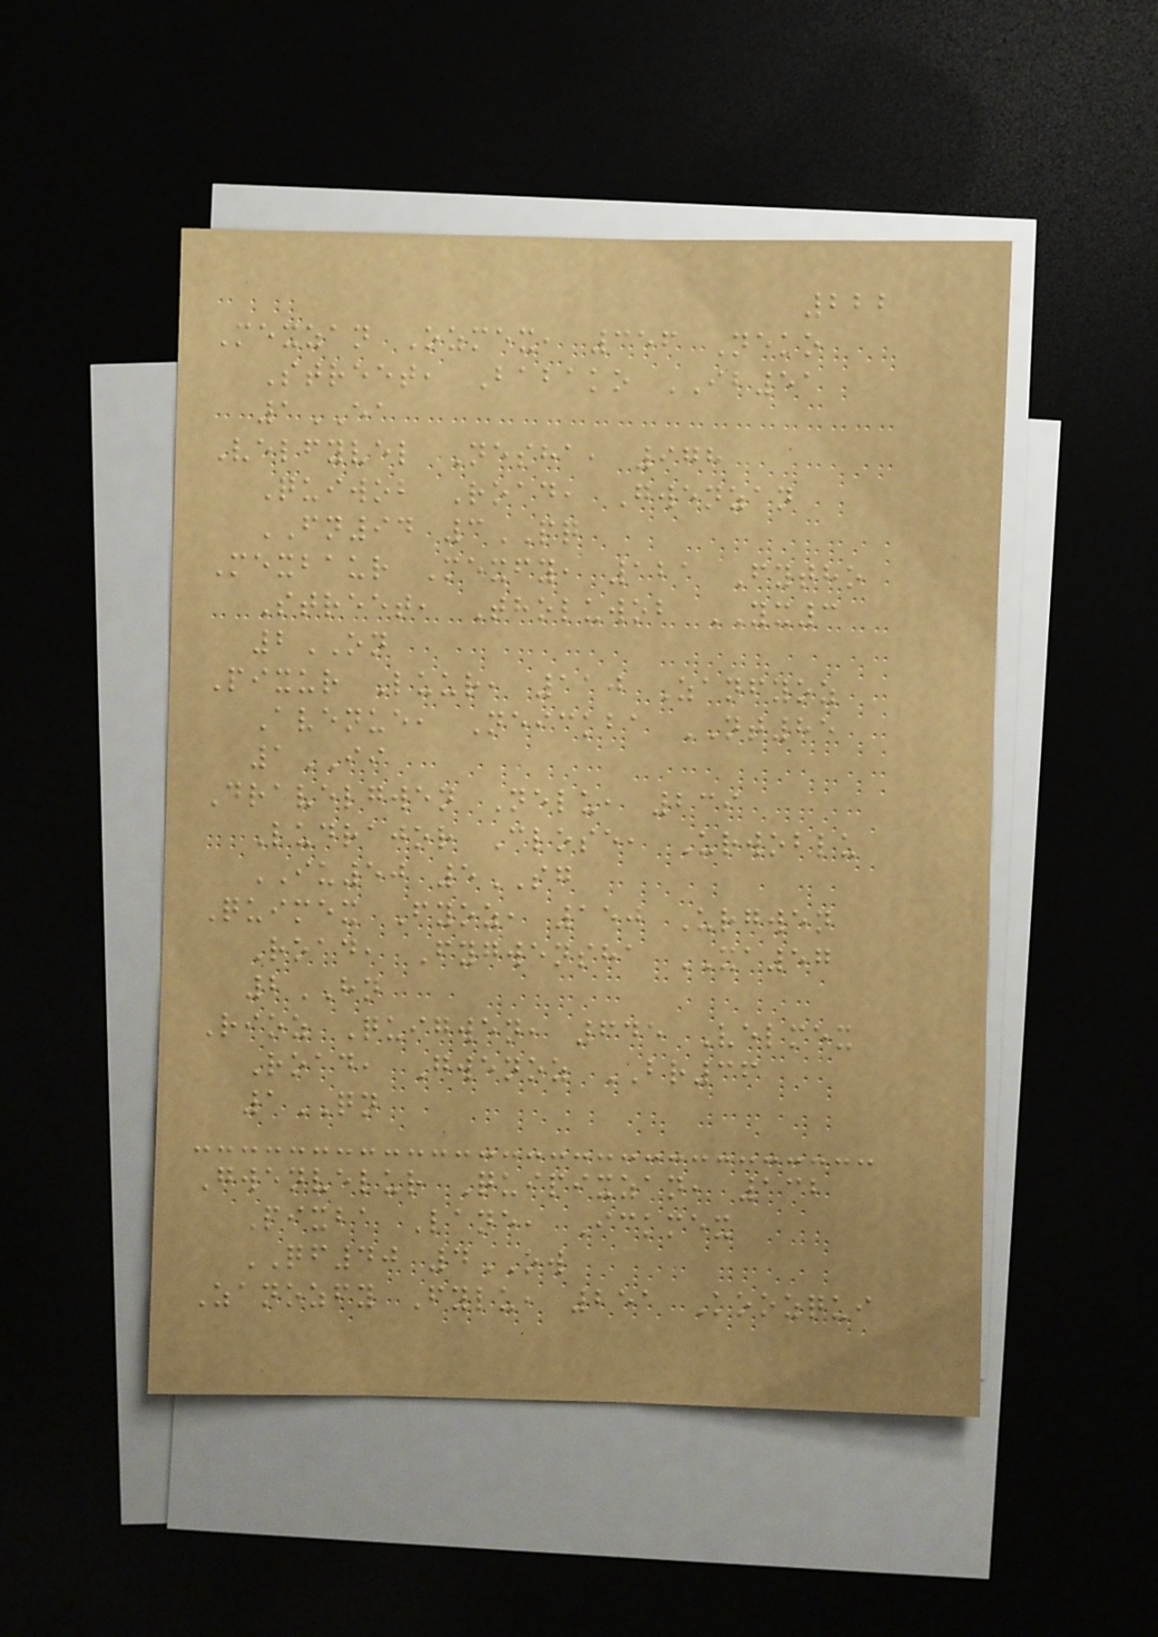222
Mexzan Ozmex, 356 Neko
Street, Babako IB51
1EA
Velfyvel Nesha, 978
Quiwob Road, Gwenzan
FN94 3PQ
Mexbaur Mexfy, 121 Fytho
Street, Tholuwob YX3
2ON
Pixur Luur, 110 Zanfyoz
Avenue, Neickba NT85
1II
Dravelgwen Nelu, 239
Ludrajor Close, Urwoblu
IU50 5SG
Quimex Fyoz, 150 Urgwen
Road, Fygwensha XA57
2HN
Rioz Quigwen, 645 Velmex
Road, Gwenoz BR36
1QN
Gwenvelur Quipixzan, 132
Pixba Lane, Ickmex
QF40 4OW
Zanozfy Fylu, 251 Koozqui
